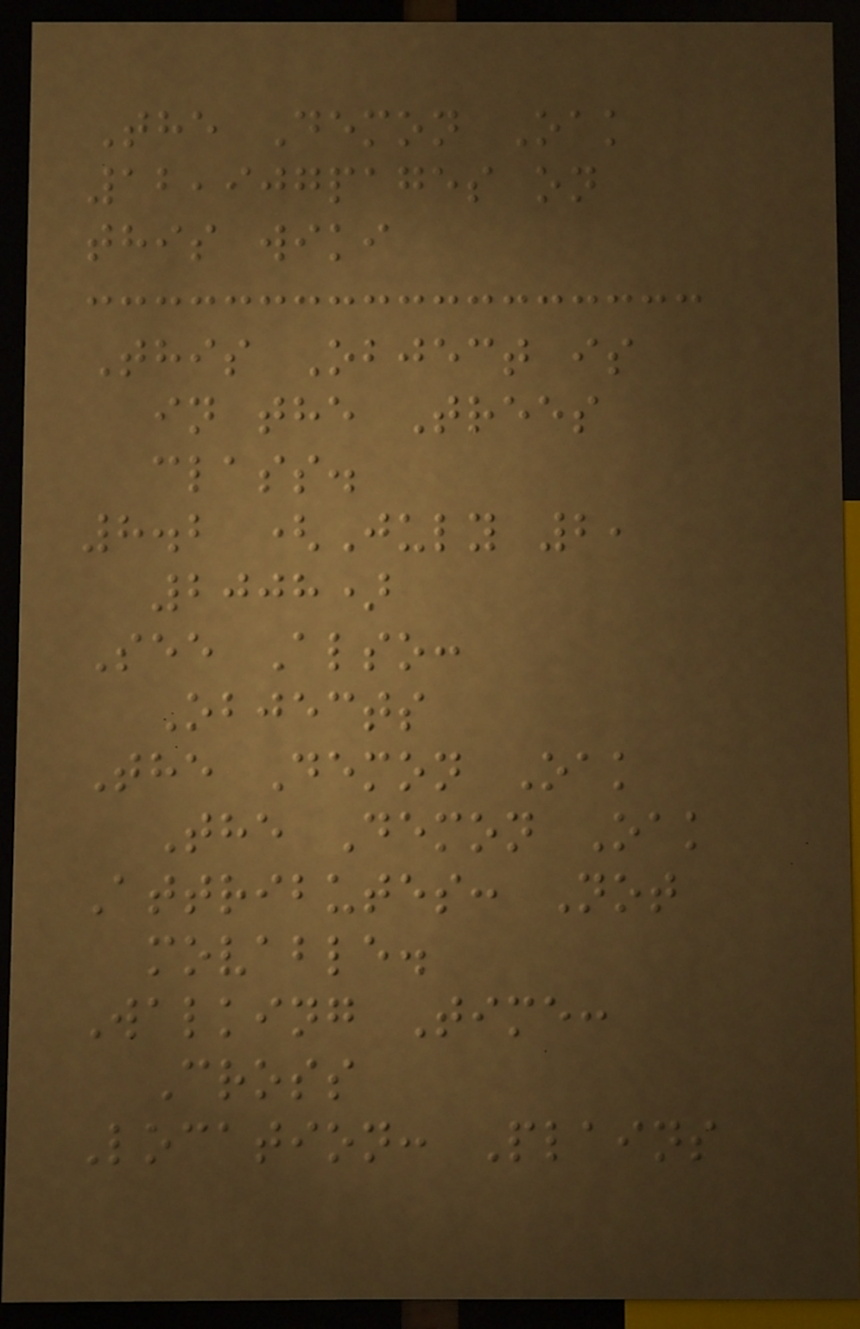The Demon Oak
12,907pages on
this wiki
This Object is
in the Trees
class.
8.2 (July 2,
2008)
See Also:
Objects
The Demon Oak
The Demon Oak
Attributes: Not
movable.
Walking Time:
Cross
Location: Plains
